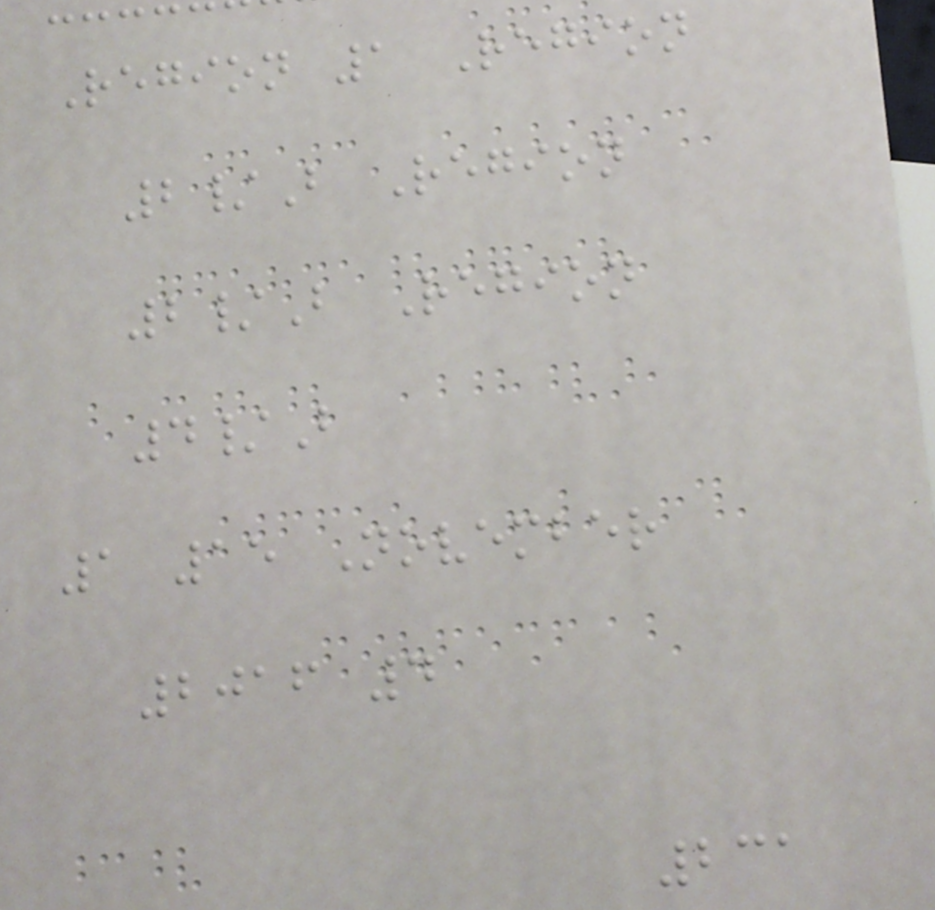Region 1 Region
2/B Region
2/B Region
4/B
1 15 November
2016 4
231
